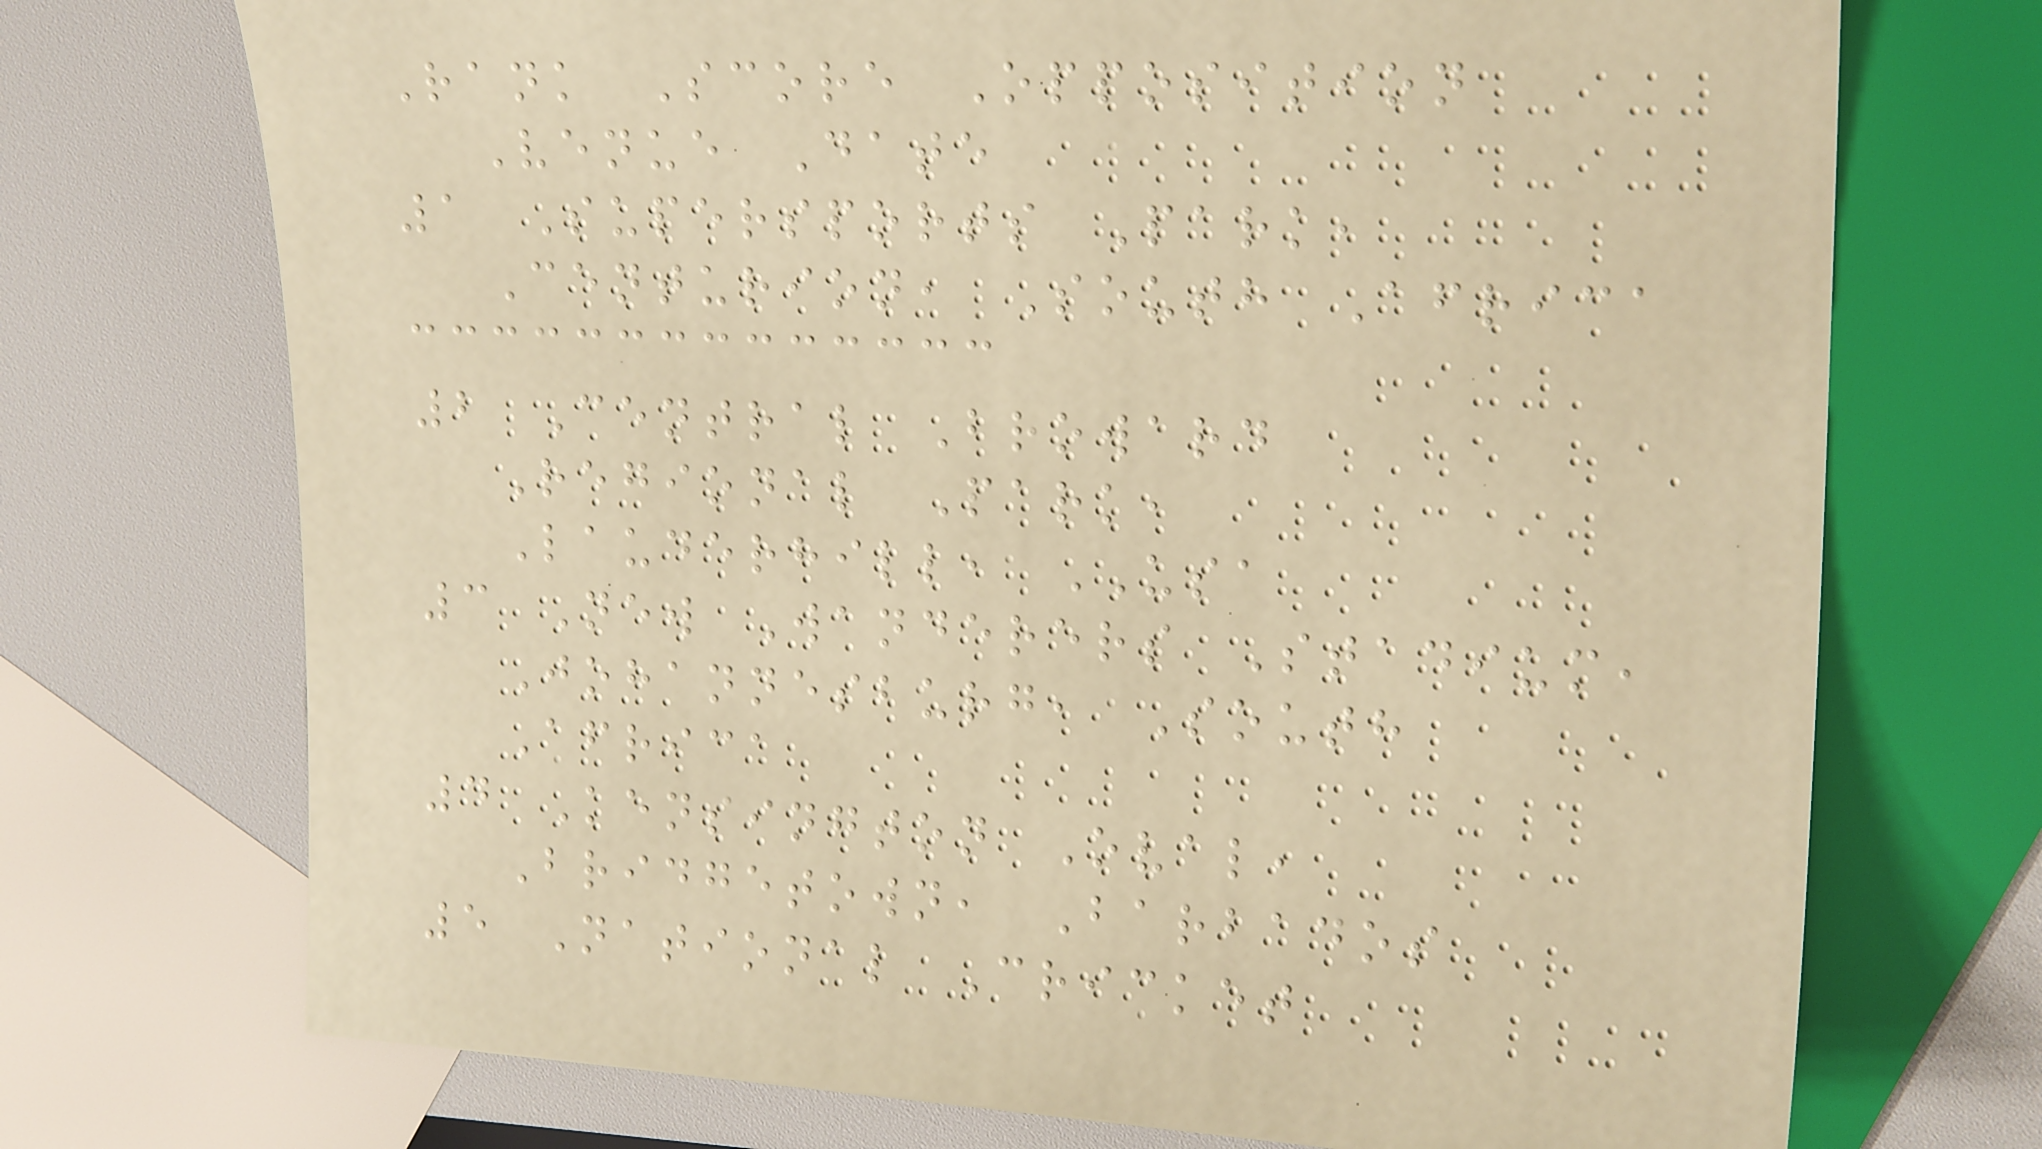Rank Score Opposition
Venue Date
1 Supersports Park,
Centurion, South Africa
2 Central Broward
Regional Park,
Lauderhill, USA
3 New Wanderers Stadium,
Johannesburg, South
Africa
4 Kensington Oval,
Bridgetown, Barbados
5 National Cricket
